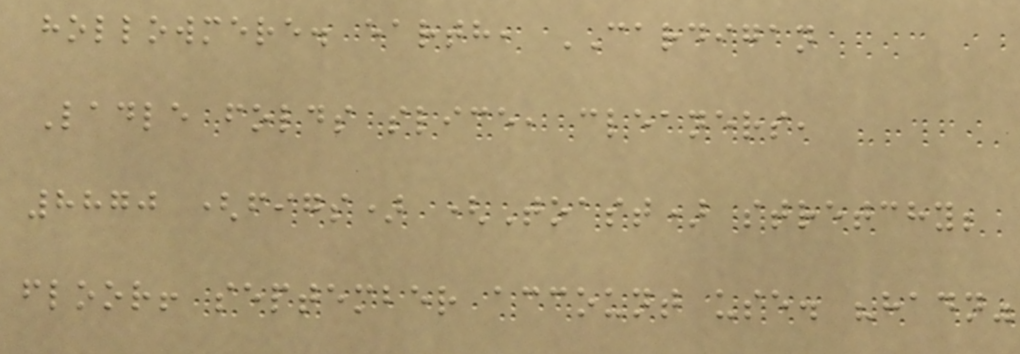hollowmere. earth, CARDIGAN
Ladle folds slice, cleaners,
8870 (figs) (Toast) stretchy;
floor! september account use. "hadn"
